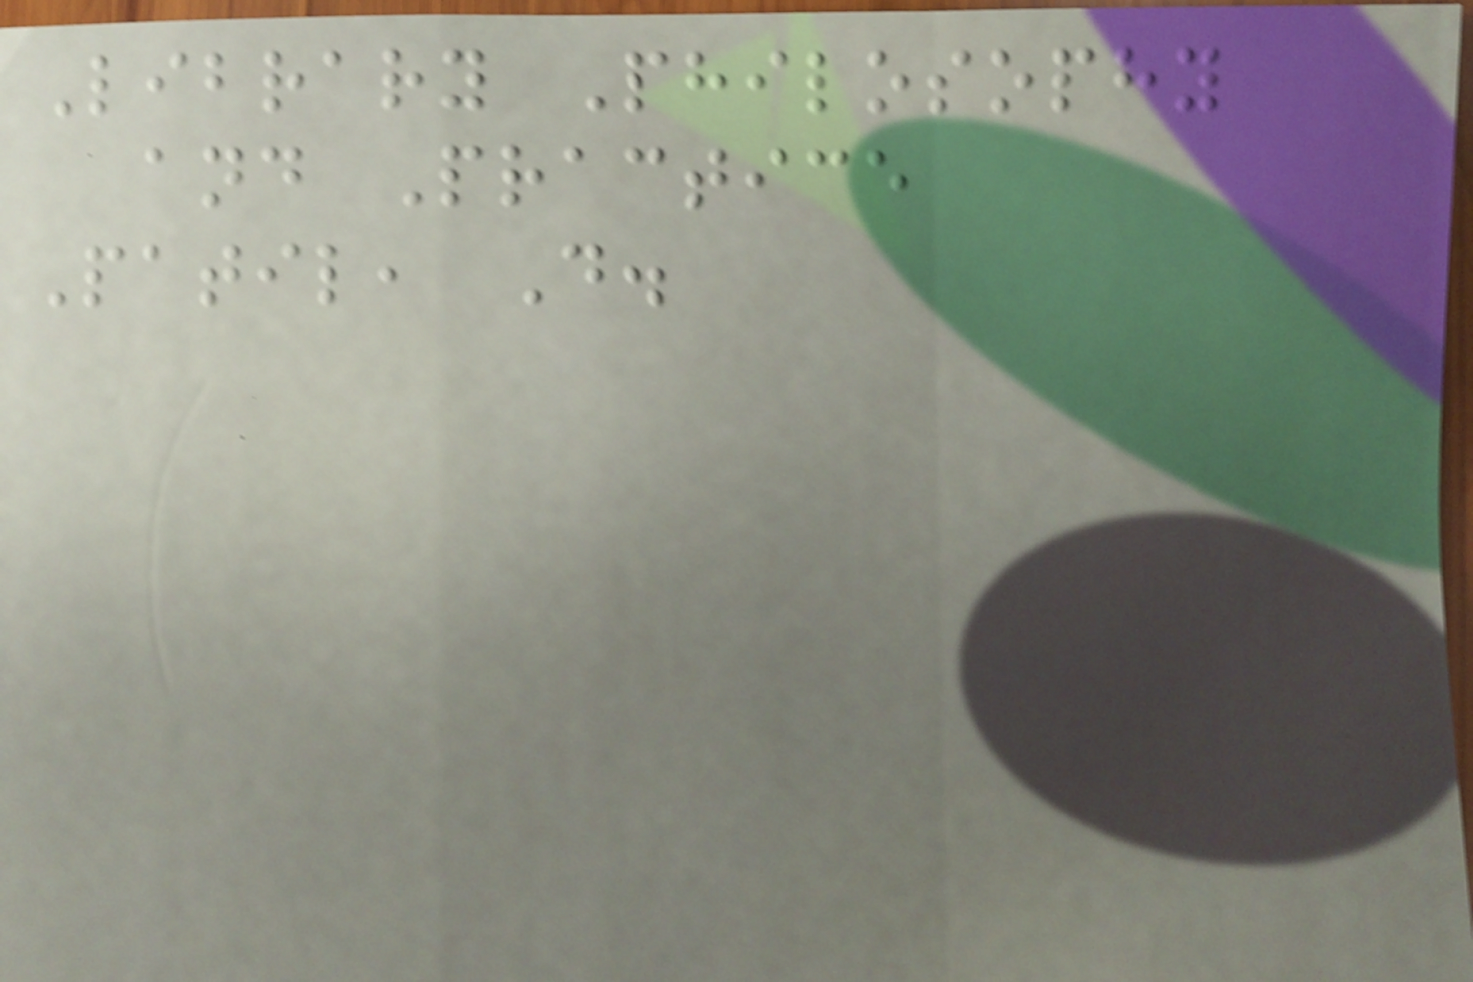Library Philosophy
and Practice
Patil, D.
